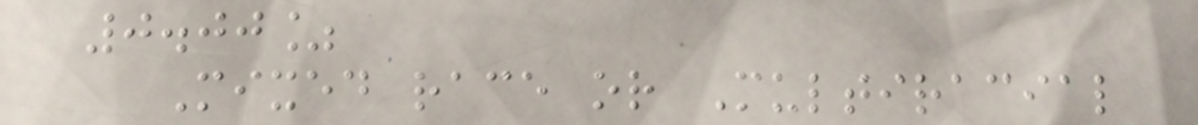0.00%
Mixed race or Multiracial
